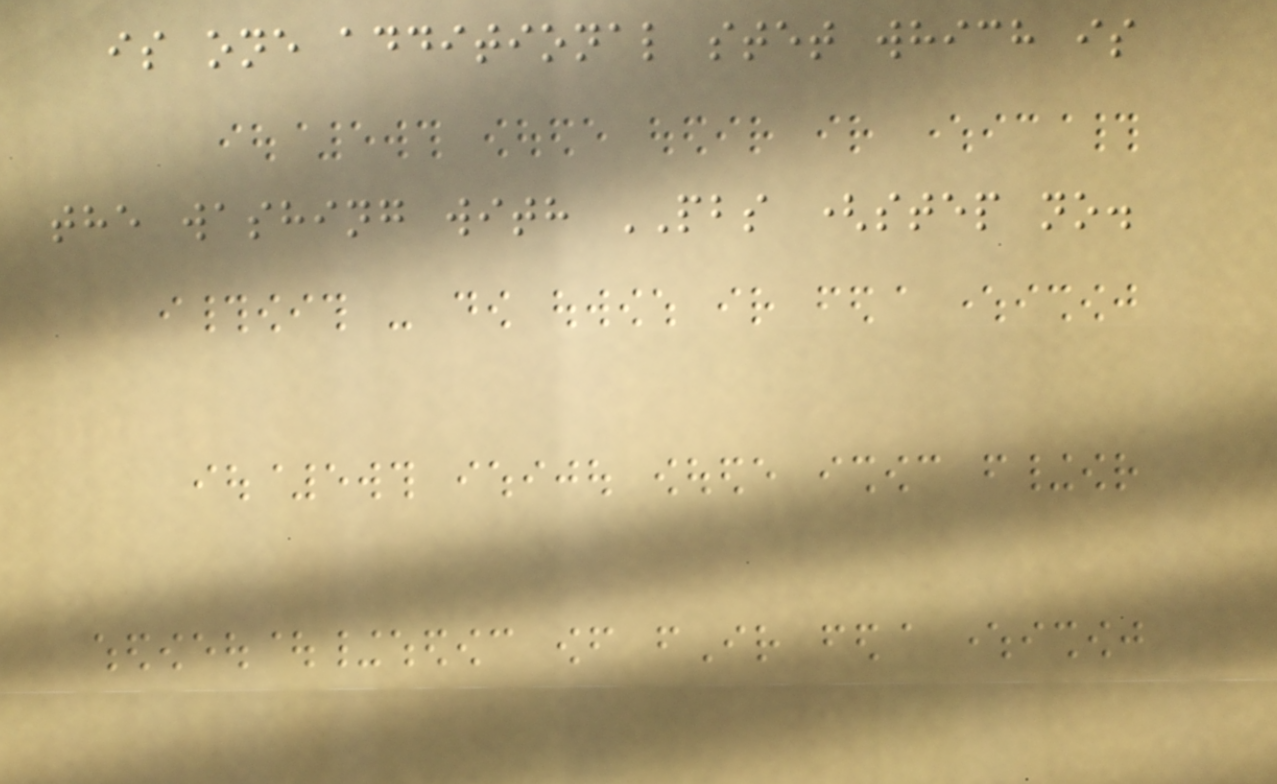is one additional stet which is
the washing with PBS (step no.
